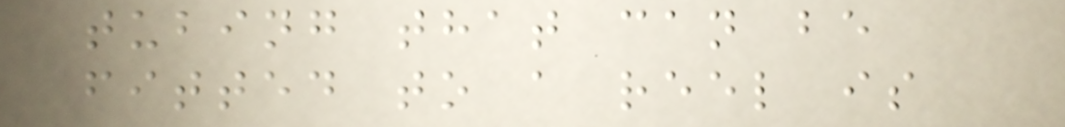tubing that can be
fitted to a reel is
